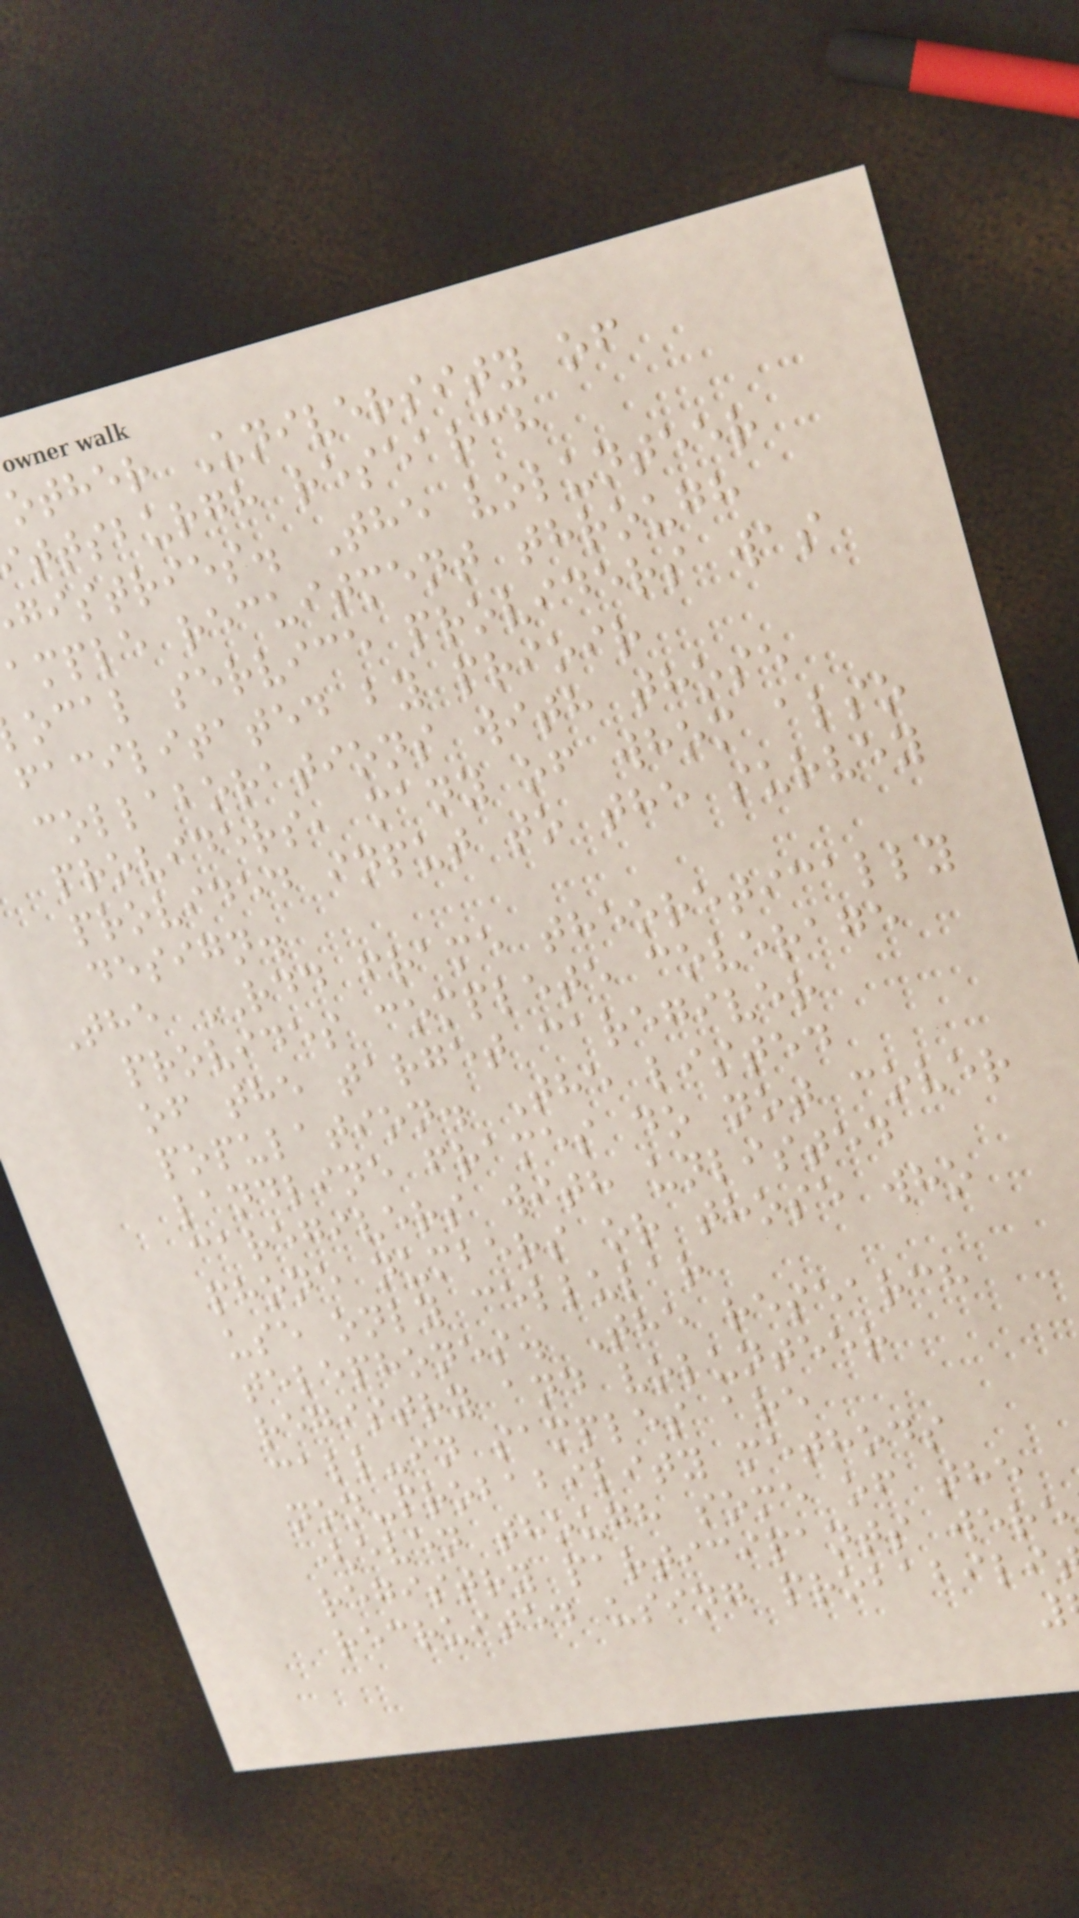other University of
ttsburgh research
gistries. The volunteer
ample recuitment through
ocal service providers was
facilitated by prioir
collaborations with those
providers, many of whom also
provided input to the survey
design.
The RDD frame theoretically
provides complete coverage
of the target caregiver
population. The listed
landline frames do not cover
caregivers with unlisted
phone numbers or those who
use only cellular
telephones. The research
registry and volunteer
call-in samples are
non-probability methods
(even though some of the
registry participants were
recruited using probabili
